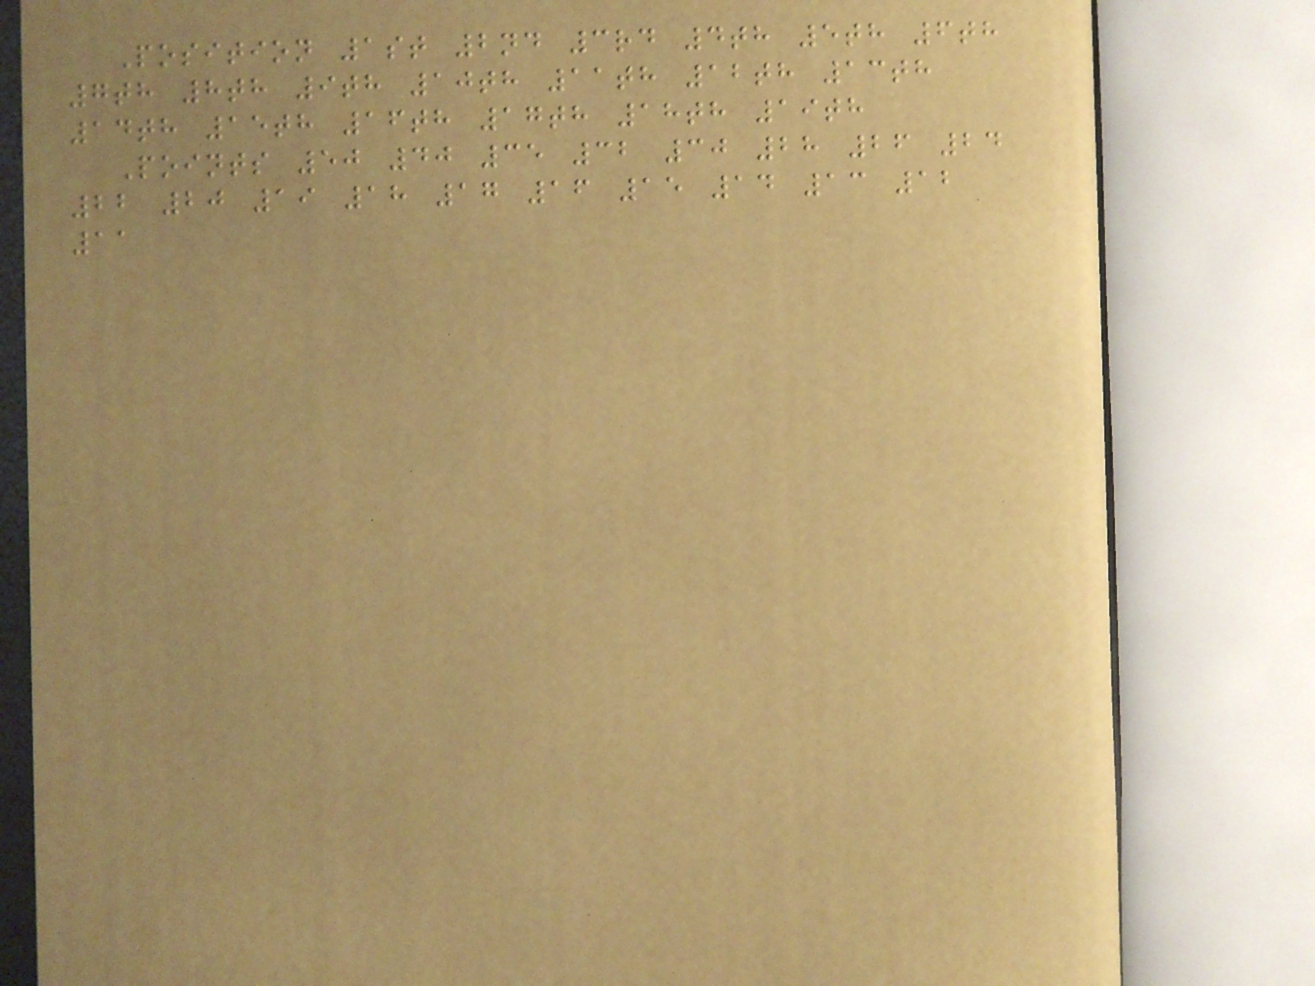Position 1st 2nd 3rd 4th 5th 6th
7th 8th 9th 10th 11th 12th 13th
14th 15th 16th 17th 18th 19th
Points 50 40 35 32 30 28 26 24
22 20 19 18 17 16 15 14 13 12
11
